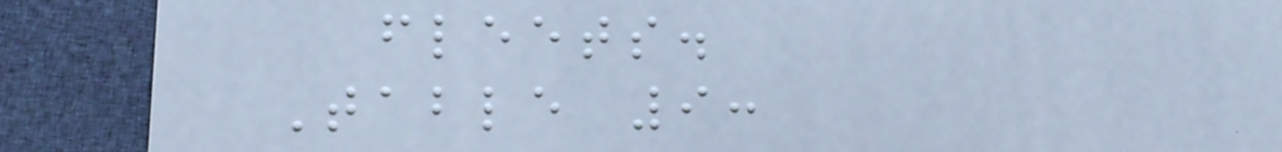fleets.
Table 9:
